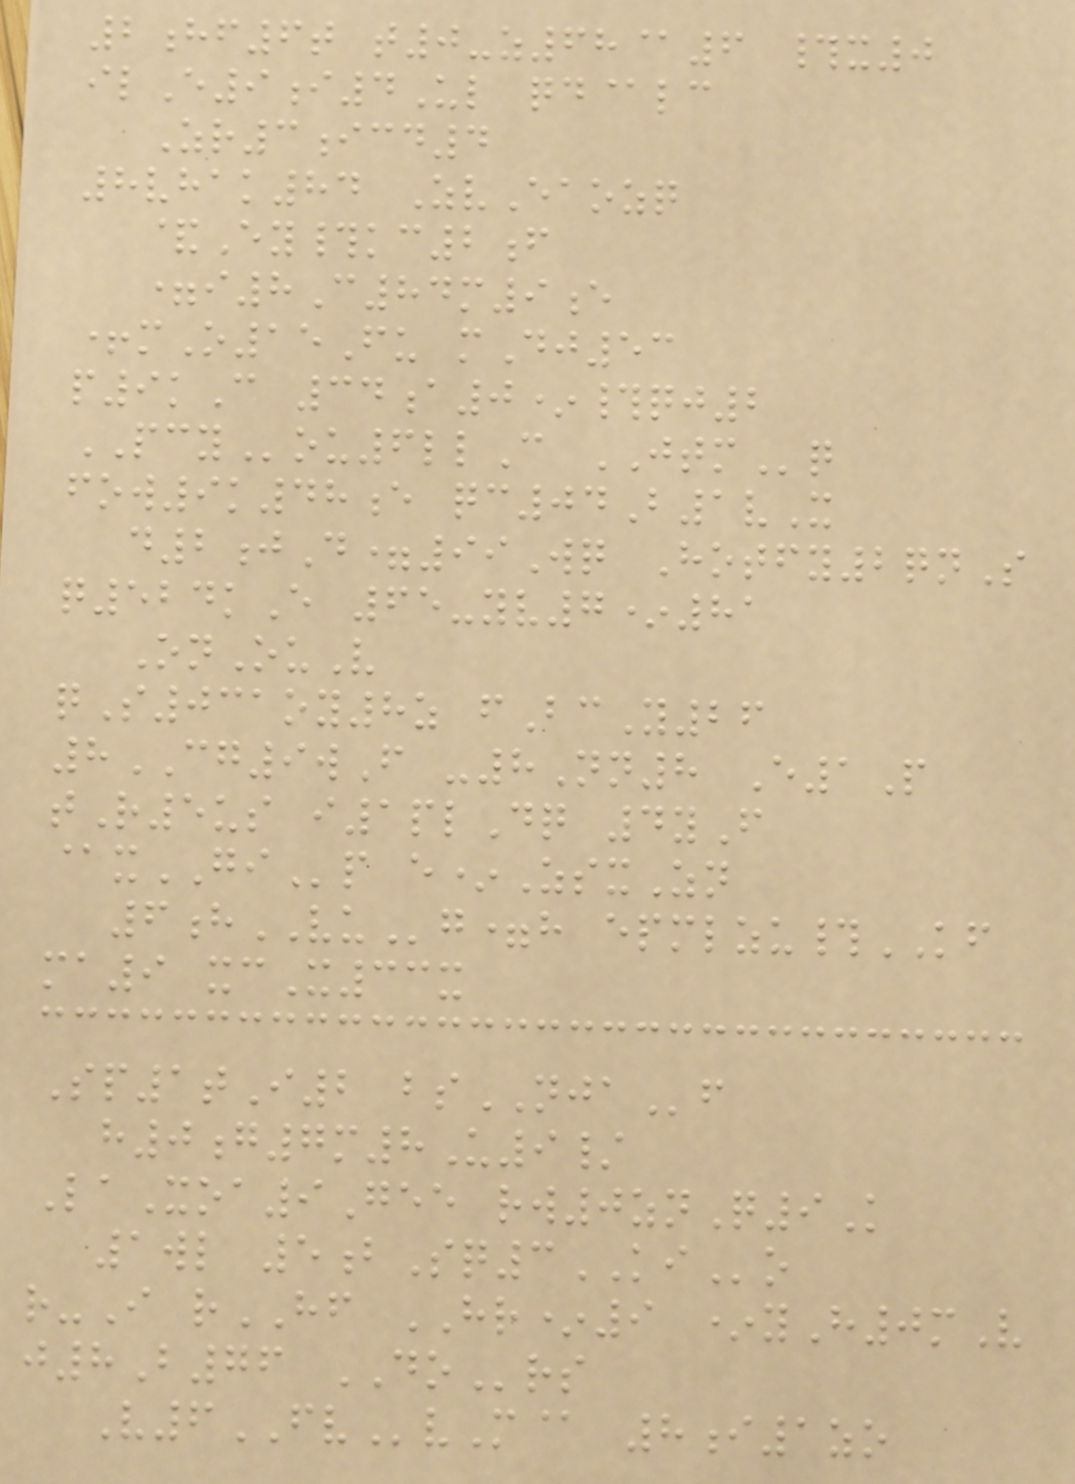2hf6t t0-z68@6 #x0
ilE9i4Ul qd@lc
Zr3icd4
8vhak84 ZvEaozq
&Ey#kc2f
=i8C84m9e
+mO15Fu mDj53
p9kC 34a0*#qj2
PCYou6llC JTMq
fow9k48e qc04B1vX
d2jD=99Wq Hotfy2qnS
q524kE 65-yv7*81
OnOuV
qS031oy8z fBcY26
8CG9wF -8Nn8 E1P
tR5us i1plDq 4yF
@xGIp e*ZsxZn
6hVUg=h epmlzu#KF
ma9 xcX33x
Sp1tI2 bsNJAf
h0g7m8U9/
LaXoa9Gee rw0znQ9K
1wl 5bSq3KIo
r-I rHF HR*9 *yH0mV
j8B76 DOrs
V6FVvM@ 8i1zo
